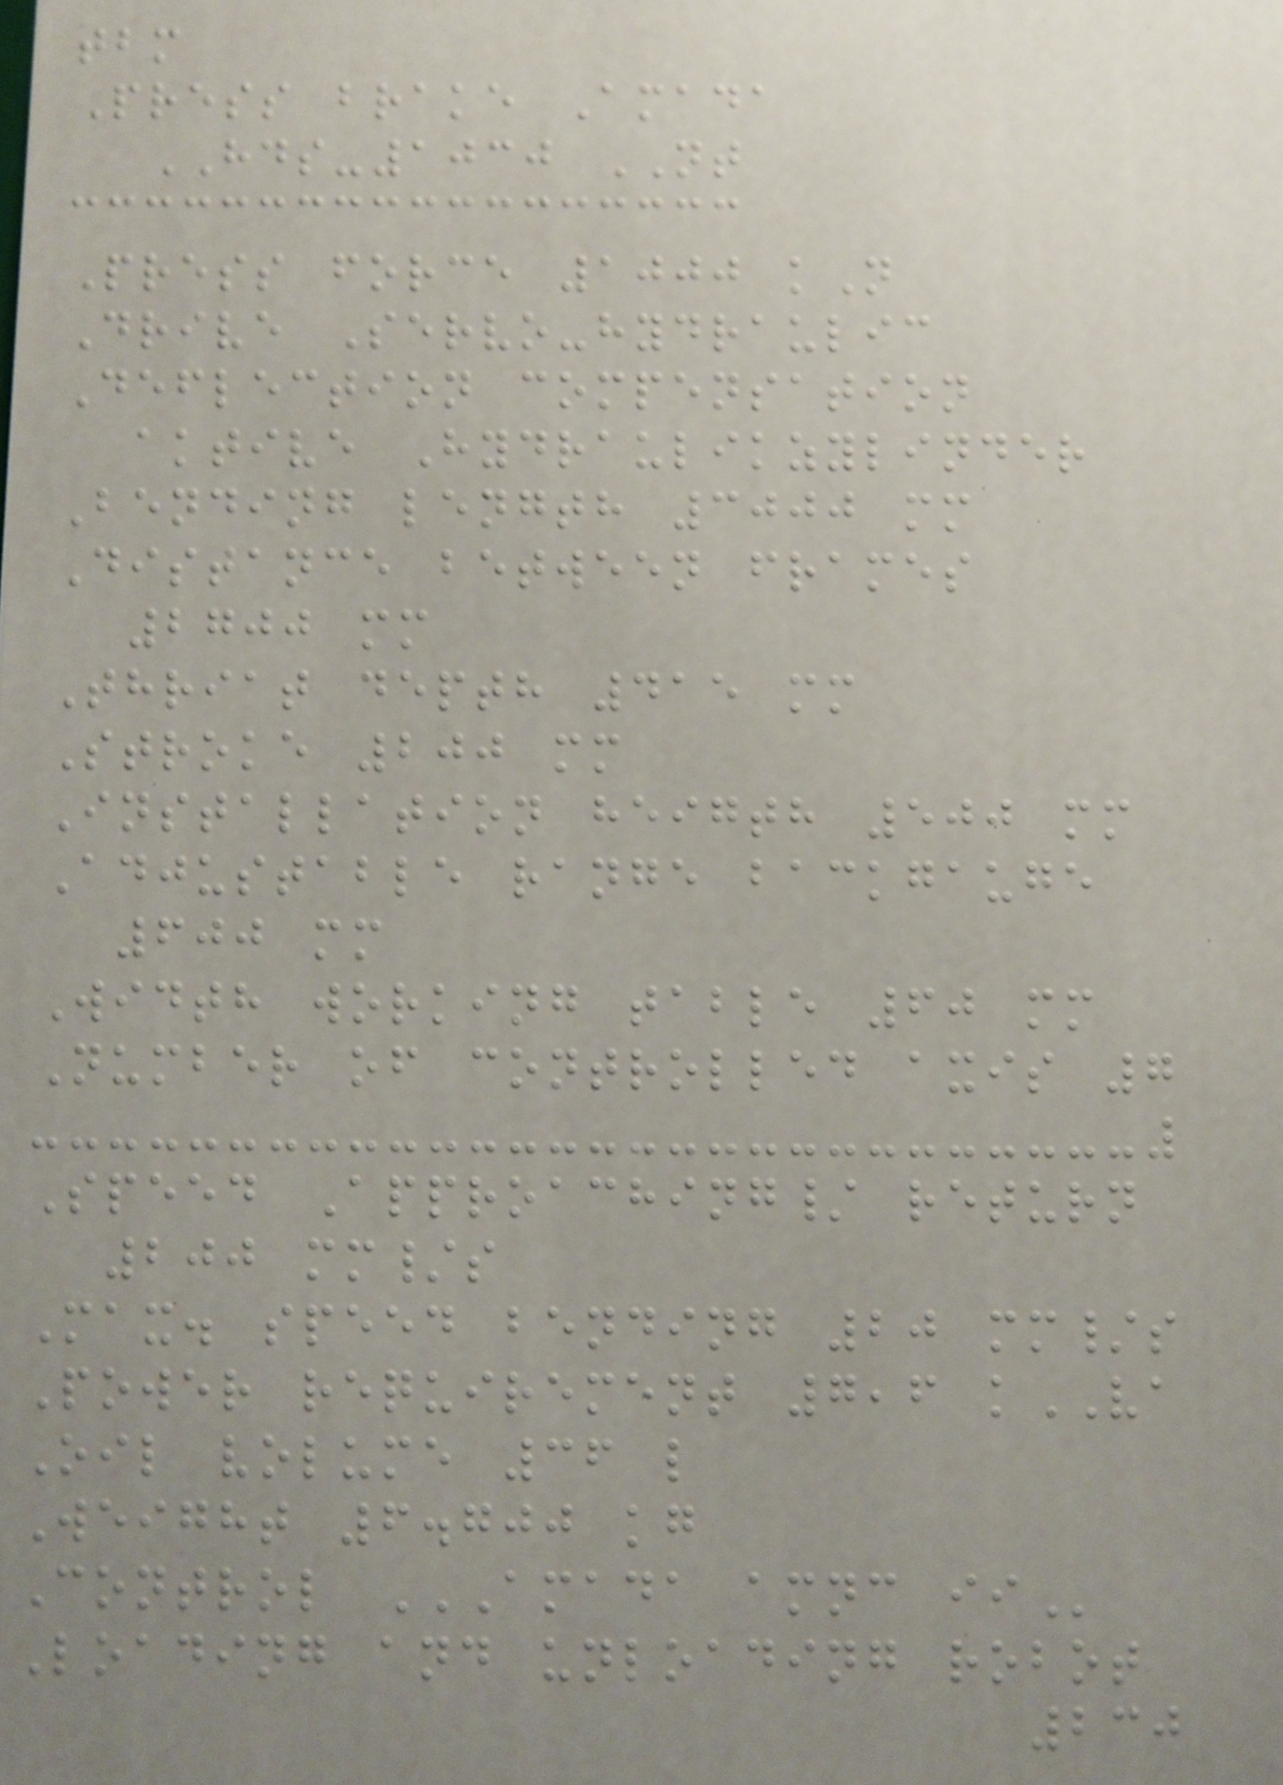tbm
Press brake Amada
HDS-1030 NT
Press force 1000 kN
Drive Servo-hydraulic
Deflection compensation
aktive Hydraulikzylinder
Bending length 3000 mm
Distance between frames
2700 mm
Thriat depth 415 mm
Stroke 200 mm
Installation heigth 500 mm
Adjustable range backgauge
600 mm
Width working table 60 mm
Number of controlled axis 7
Speed Approaching/ return
200 mm/s
Max. speed bending 20 mm/s
Power requirement 7,6 kVA
Oil volume 36 l
Weight 6.700 kg
Control AMADA AMNC II
Loading and unloading robot
230
